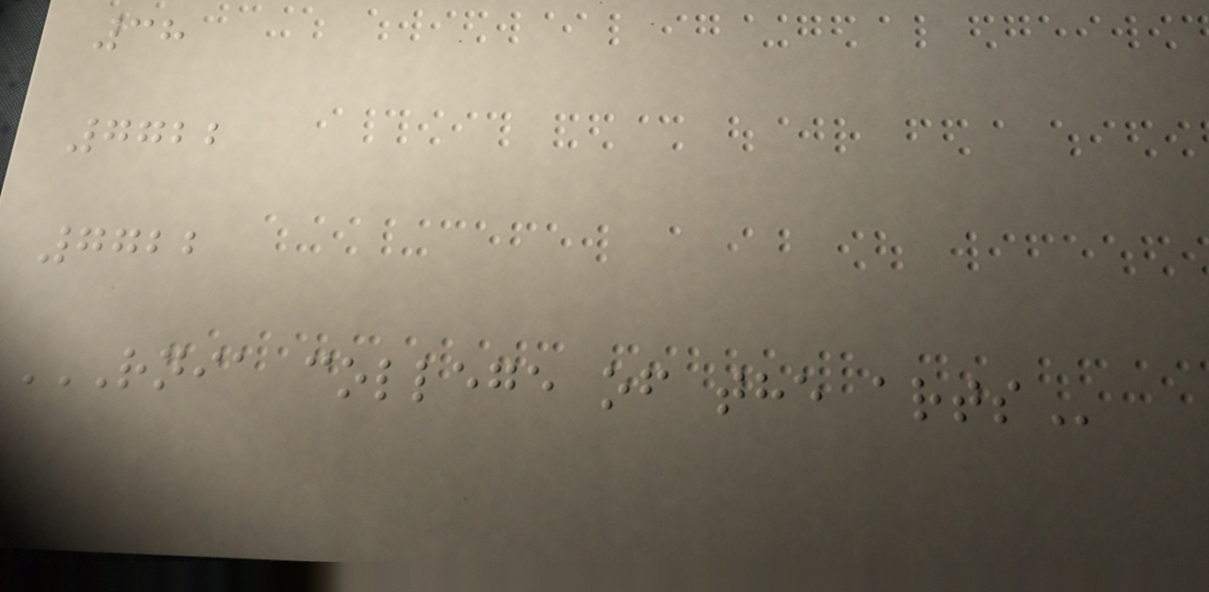38
7722
7722
RNIA COLLEGE OF THE ARTS
